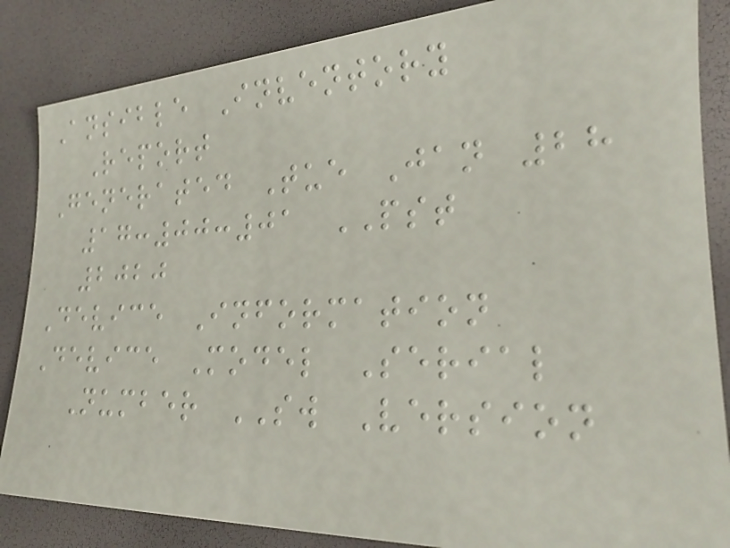Ansible Inventory
Report
Generated Tue Jan 28
17:00:01 PST
2020
Device Information
Device Model Serial
Number SW Version
